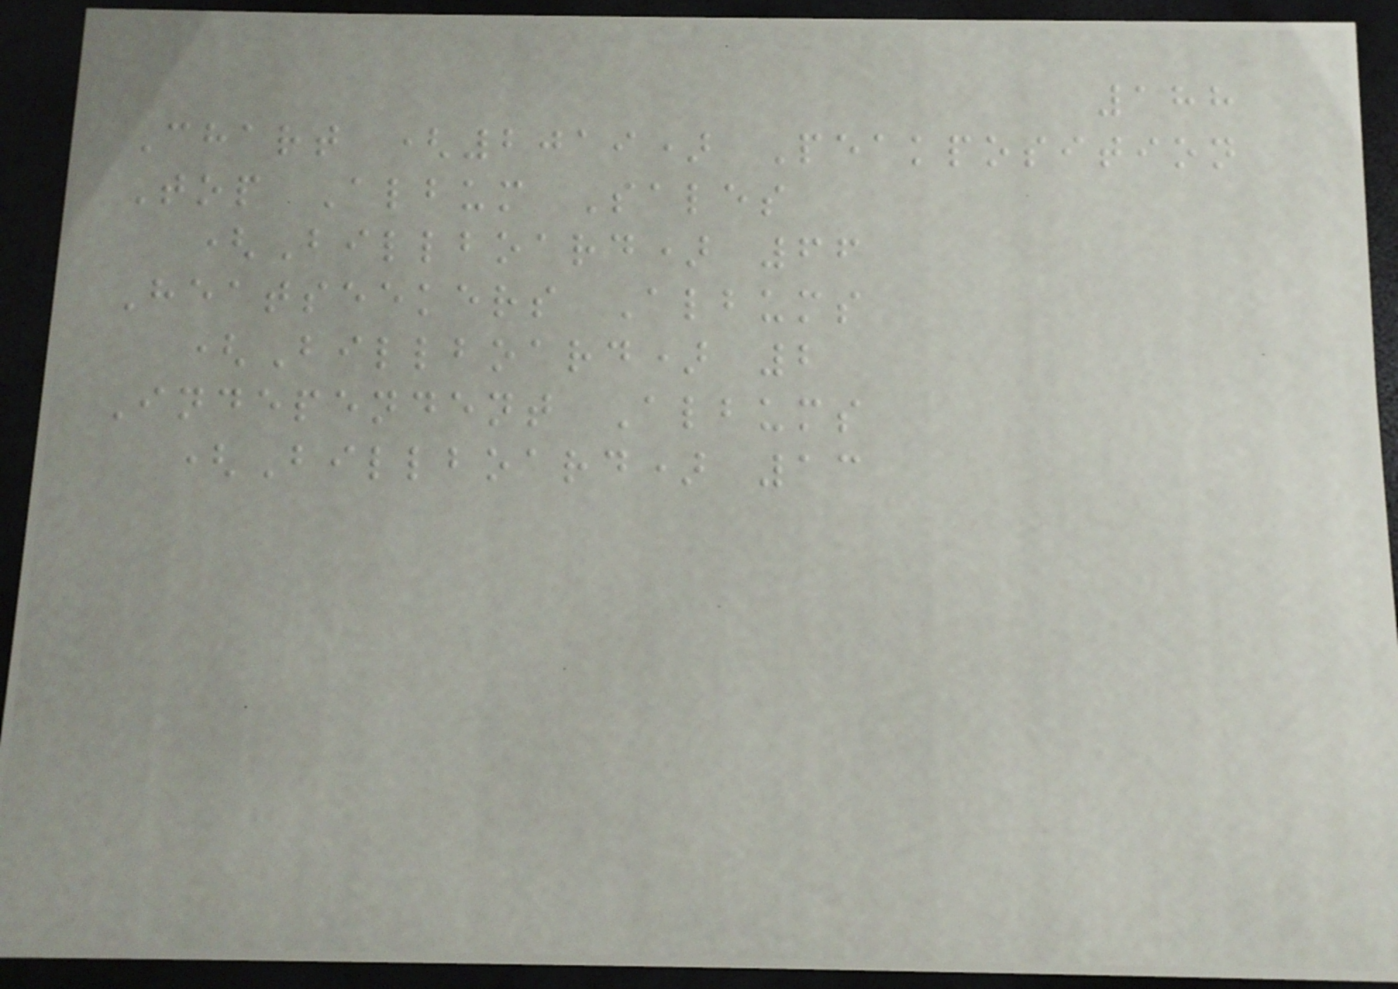188
Chart (2019) Peakposition
Top Album Sales
(Billboard) 66
Heatseekers Albums
(Billboard) 2
Independent Albums
(Billboard) 13
